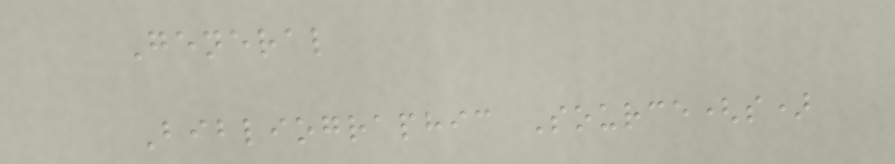General
Bibliographic Source(s)
